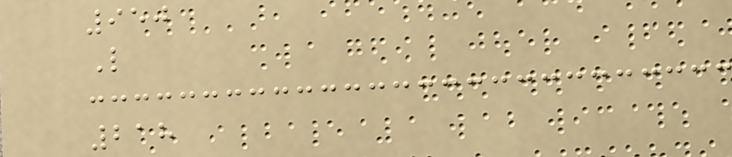950
L
218
